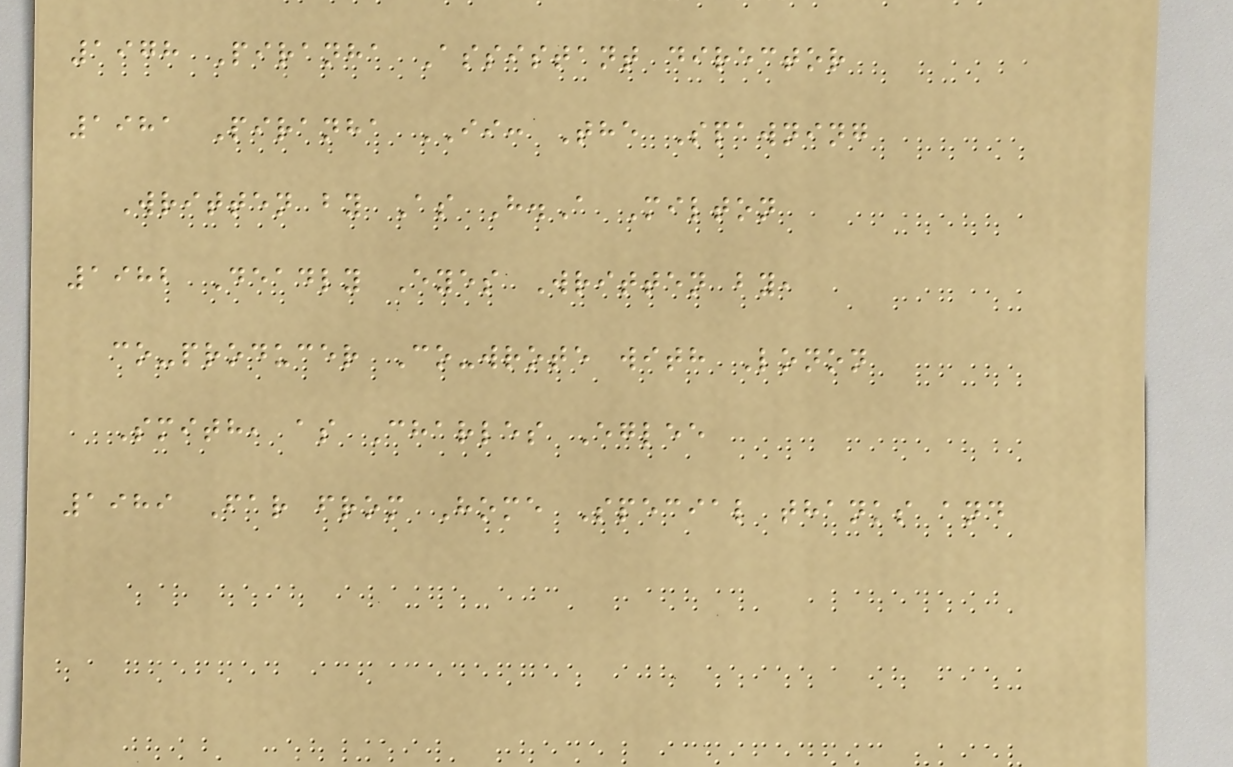1978 Piranha Assistant director
1981 Piranha II: The Spawning
Written by As H.A Milton
1982 Deadly Eyes Written by,
co-producer Co-wrote with Lonon
Smith, as Charles Eglee
1989 Far from Home Special thanks and
